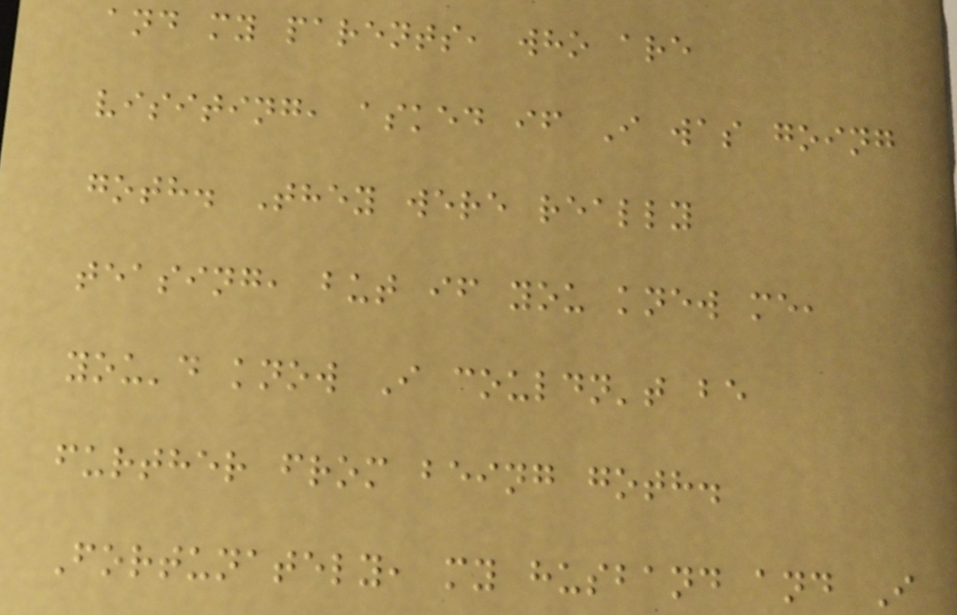and my parents, who are
visiting, asked if I was going
goth. They were really
teasing, but if you knew me,
you'd know I couldn't be
further from being goth.
Fortunately, my husband and I
